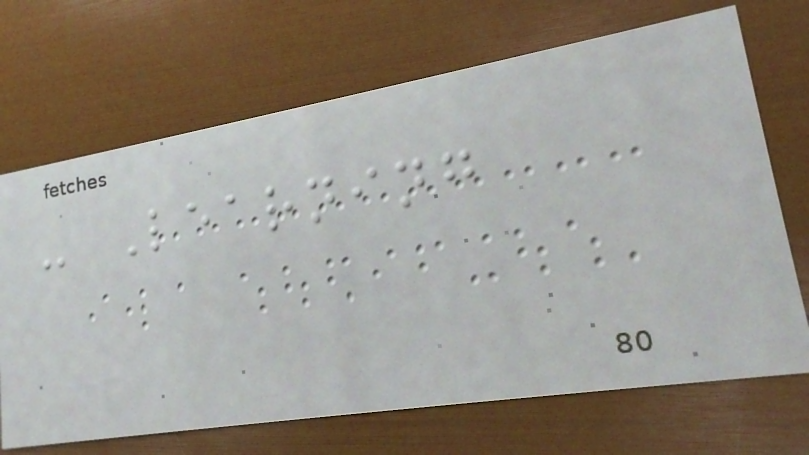- Learning
